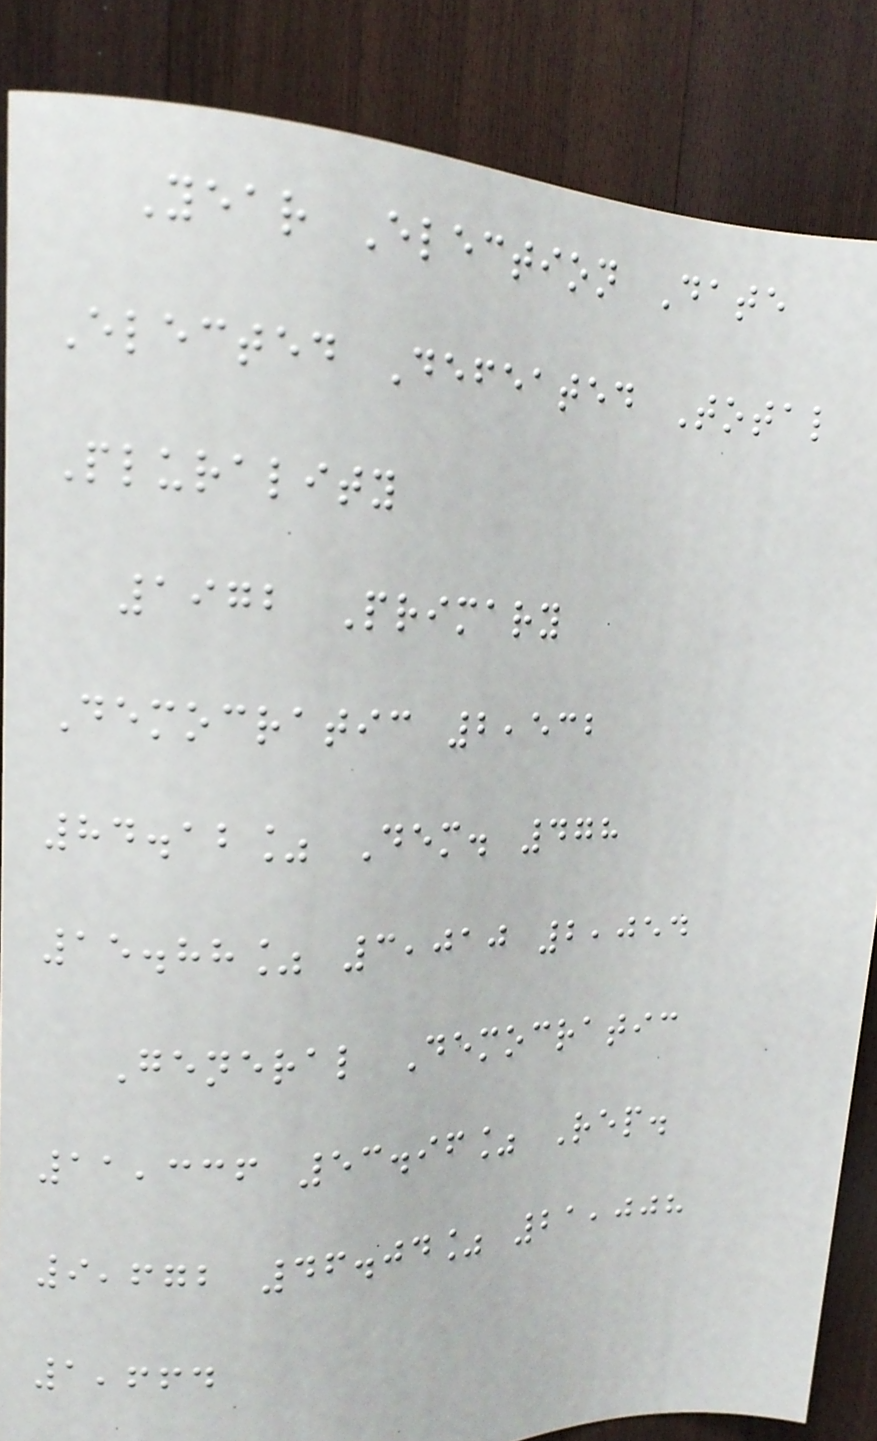Year Election Date
Elected Defeated Total
Plurality
1972 Primary
Democratic 2,532
84.12% Dem. 478
15.88% 3,010 2,054
General Democratic
11,336 53.96% Rep.
9,672 46.04% 21,008
1,664
